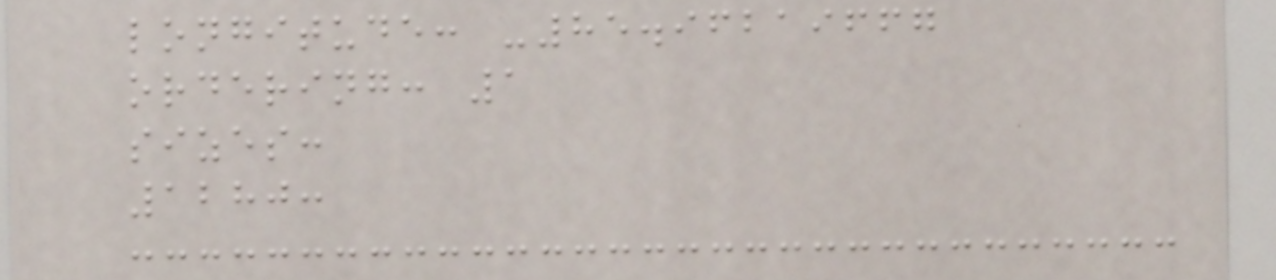longitude: -85.96219667
ordering: 1
sizes:
1280:
